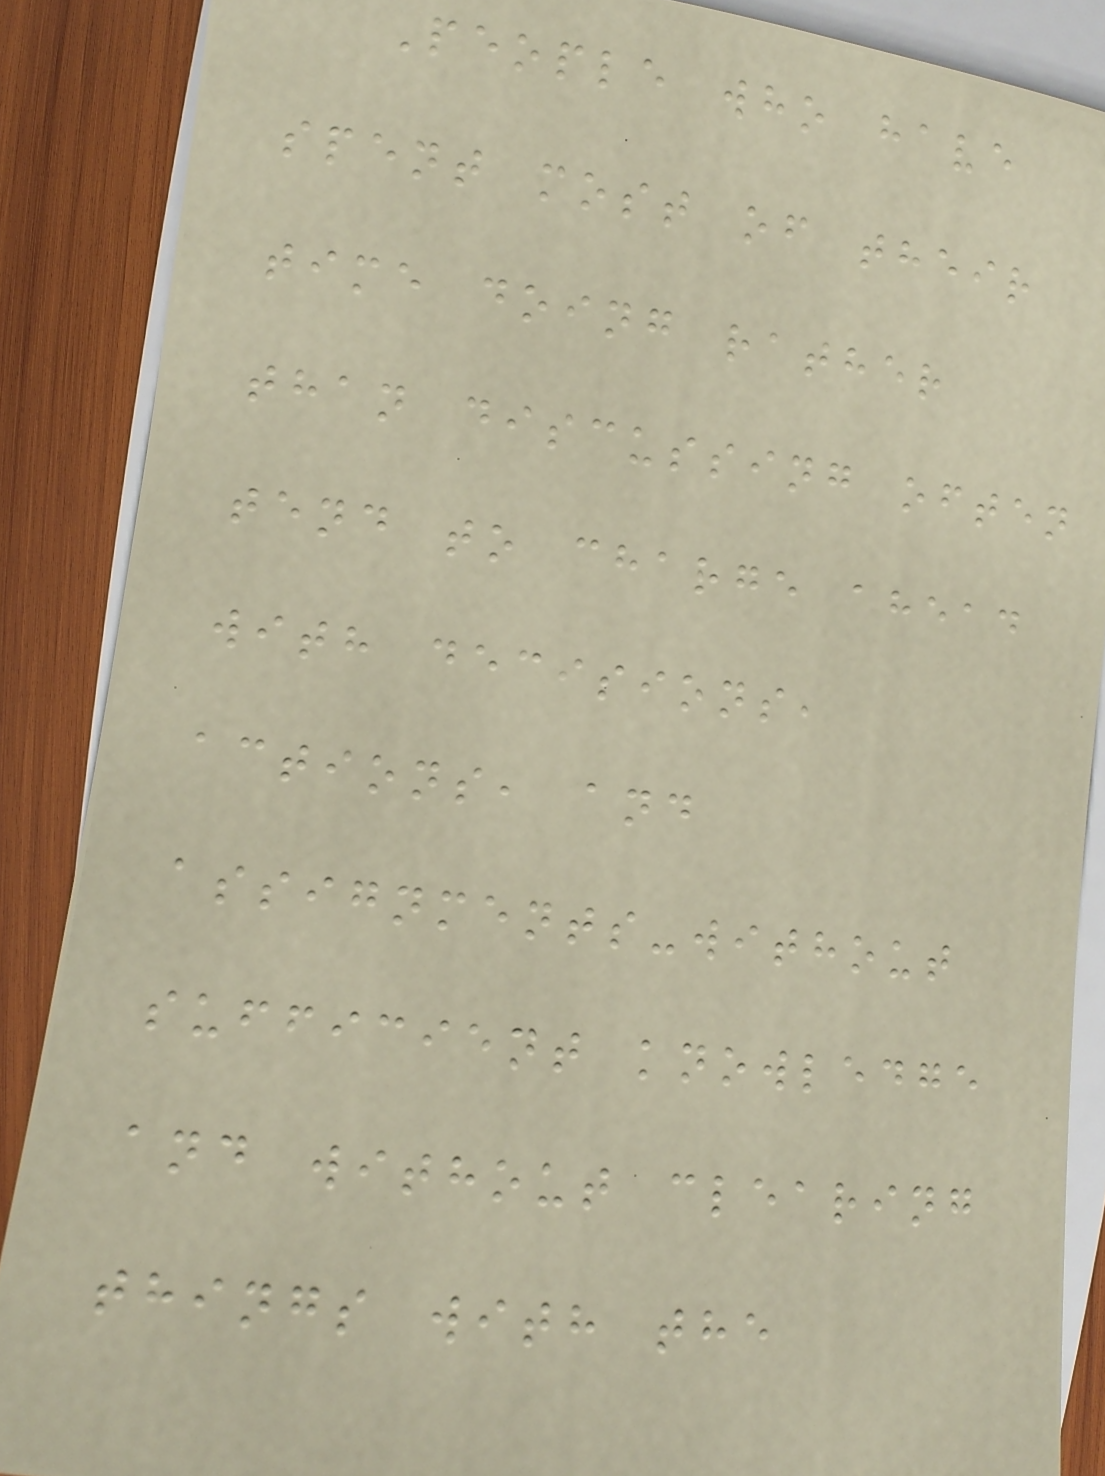People who have
spent most of their
time doing rather
than discussing often
tend to charge ahead
with decisions,
actions, and
assignments-without
sufficient knowledge
and without clearing
things with the
